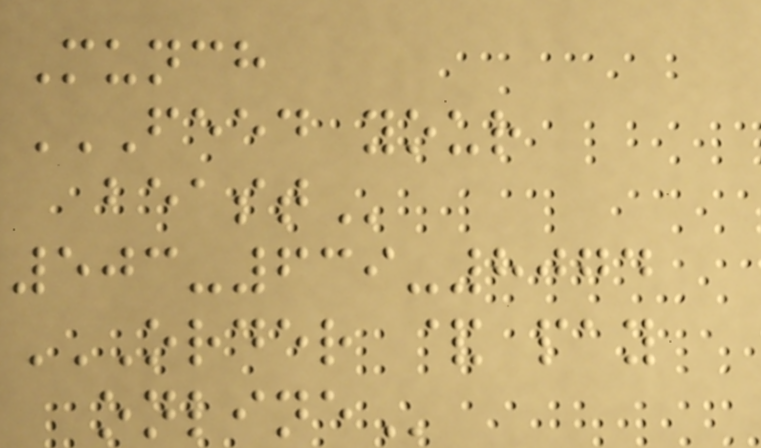Munch
FEED YOUR
BEAST
503-639-8074
ORDER & PAY
ONLINE
